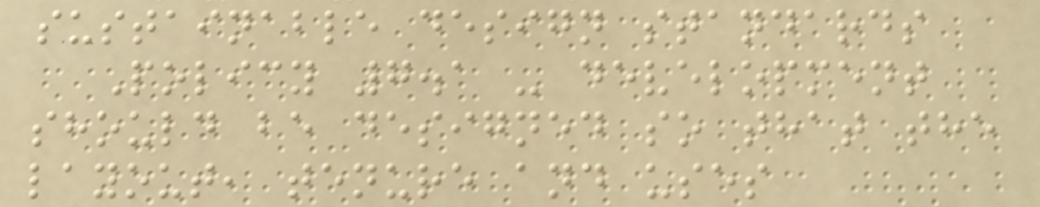sustainable design standards
Policy 7.1 - development
should be designed so that the
layout, tenure and uses
